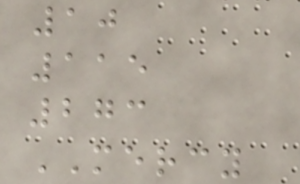10
115
273
MERCY
